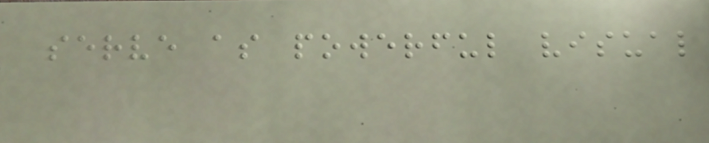serve as powerful visual
